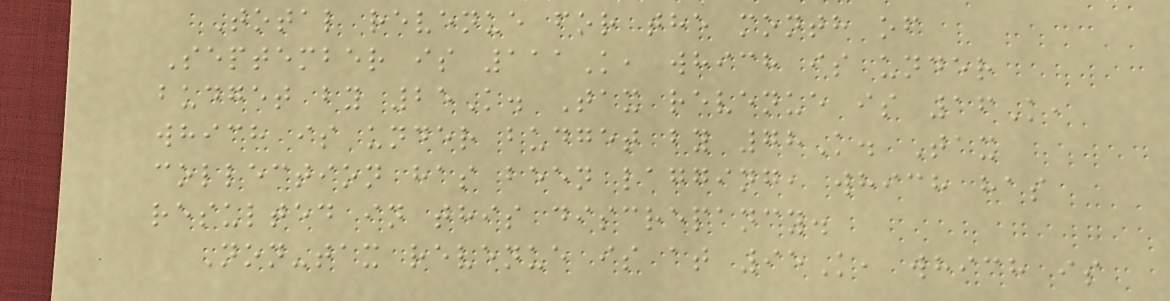Total revenue for the month of
September is 111K, which is under
budget by 25K. Tax revenue is 16K,
which is under budget by 78K. Tax
collection has been lagging, which has
resulted in this discrepancy.
Non-tax revenue is at 95K, which is
